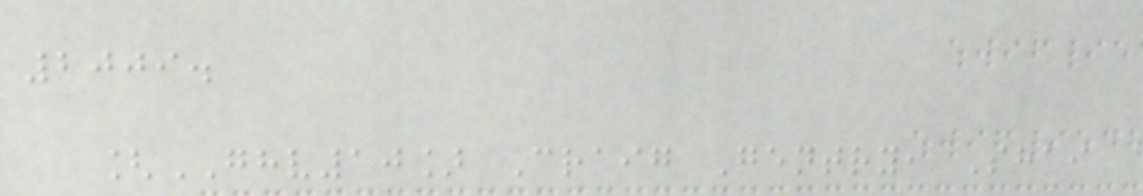2009.
[GHV10] Craig Gentry, Shai
